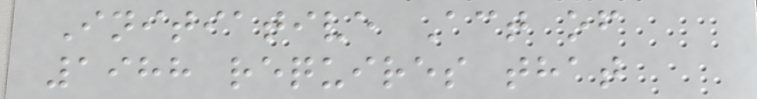Initiative Act of
1988 requires that
